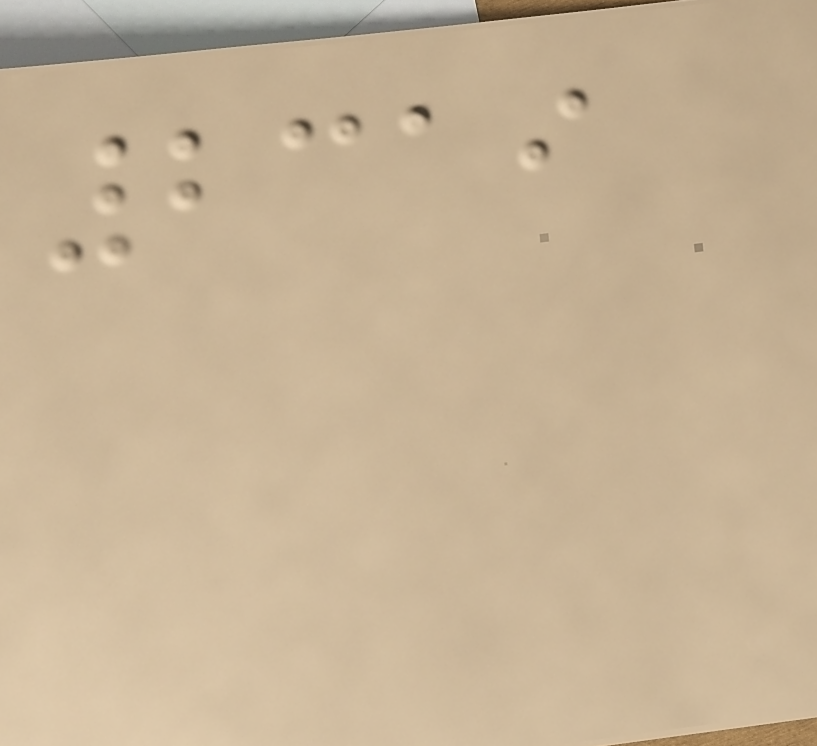2319
